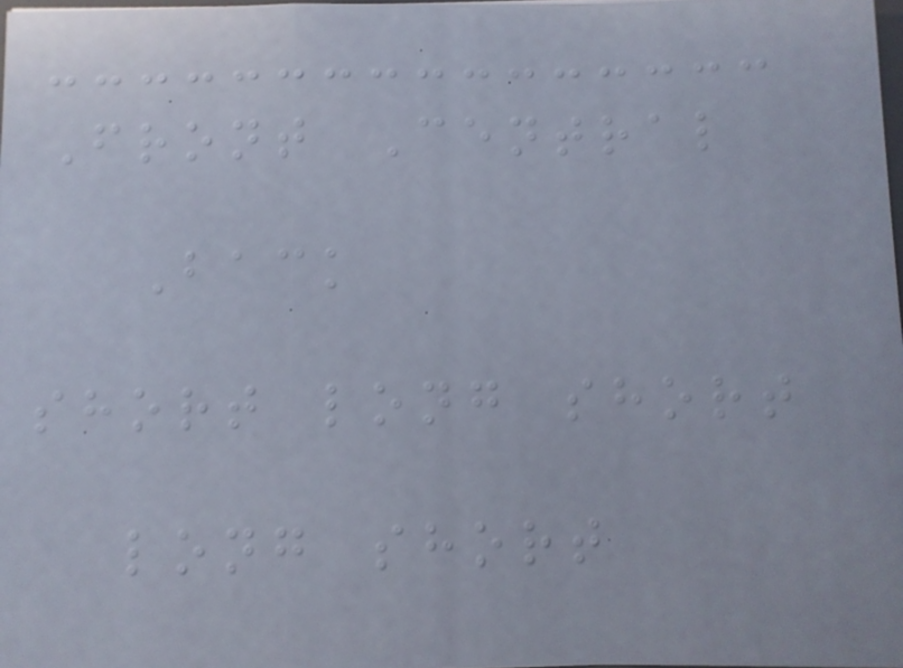Front Central
Back
short long short
long short
